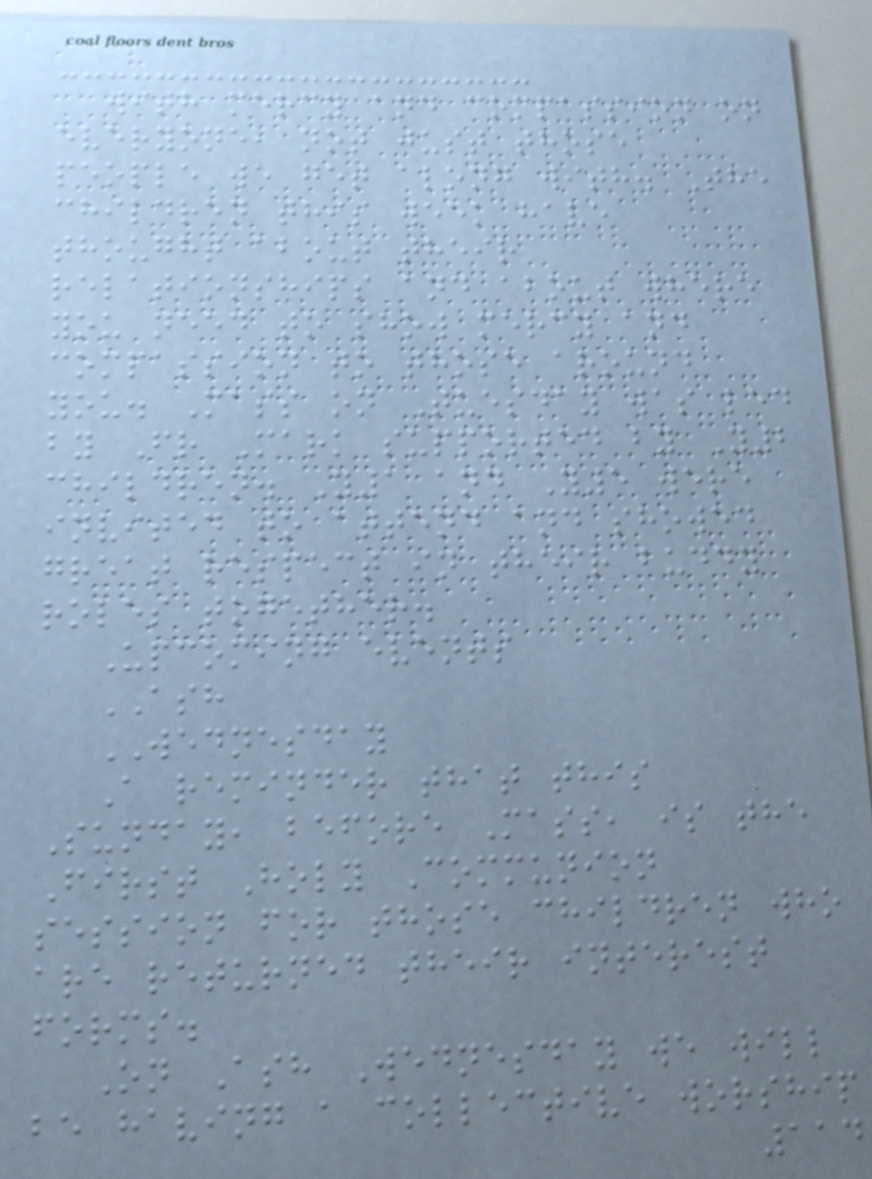with mercy and compassion on
everyone, not just those
people we get along with. The
children this week have
thought about their
relationships and about where
you need to show mercy and
compassion to those around
you. Mass on Tuesday was led
by Fr Mark supported by Y2
children. Y1 and Y5 were
invited to attend and showed
great respect in their buddy
roles together.
Upcoming events
ASH
WEDNESDAY
A reminder that this
Sunday, before Mass, is the
First Holy Communion
session for those children who
are returned their interest
forms.
On Ash Wednesday we will
be having a collective worship
114
